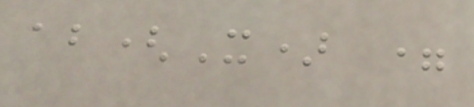ab(X) =
